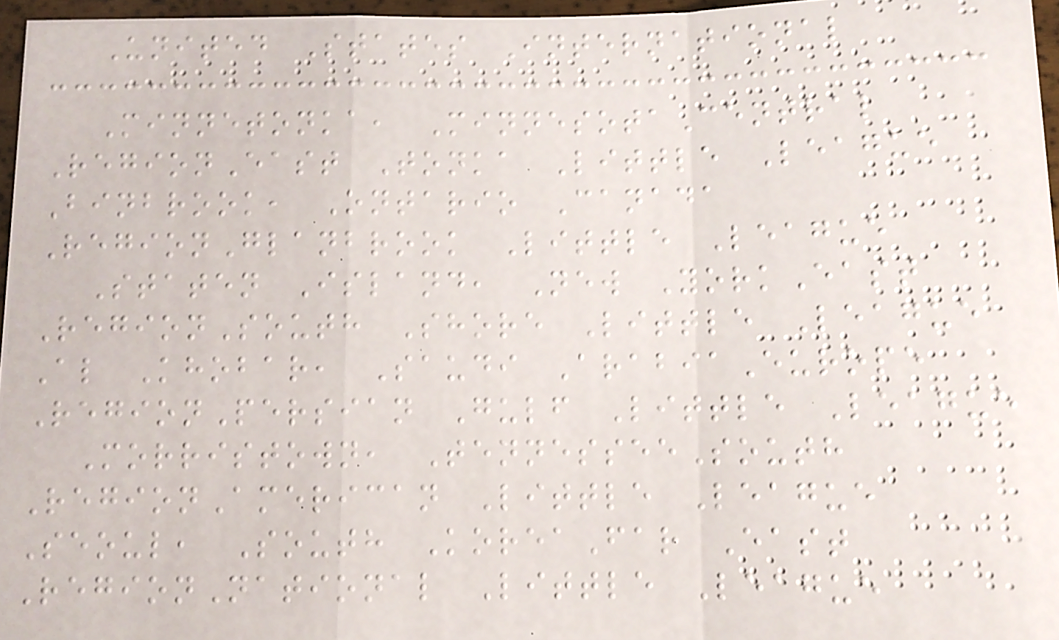United States International
Minnetonka, MinnesotaCentral
RegionEast Tonka Little League
Binbrook, Ontario Canada
RegionGlanbrook Little League
Staten Island, New YorkEast
RegionSouth Shore Little League
Al Khobar, Saudi ArabiaEurope
RegionPersian Gulf Little League
Morristown, TennesseeSouth
RegionAmerican Little League
Seoul, South KoreaFar East
RegionNational Little League
